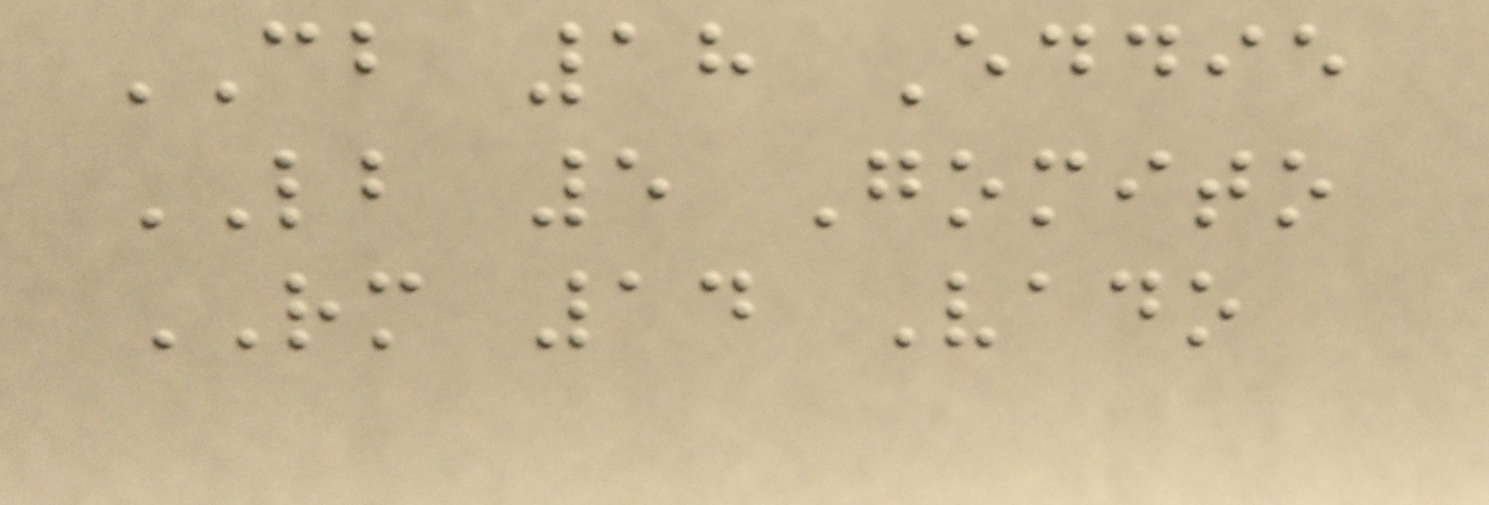CB 18 Eddie
LB 5 Gomito
RM 14 Vado
